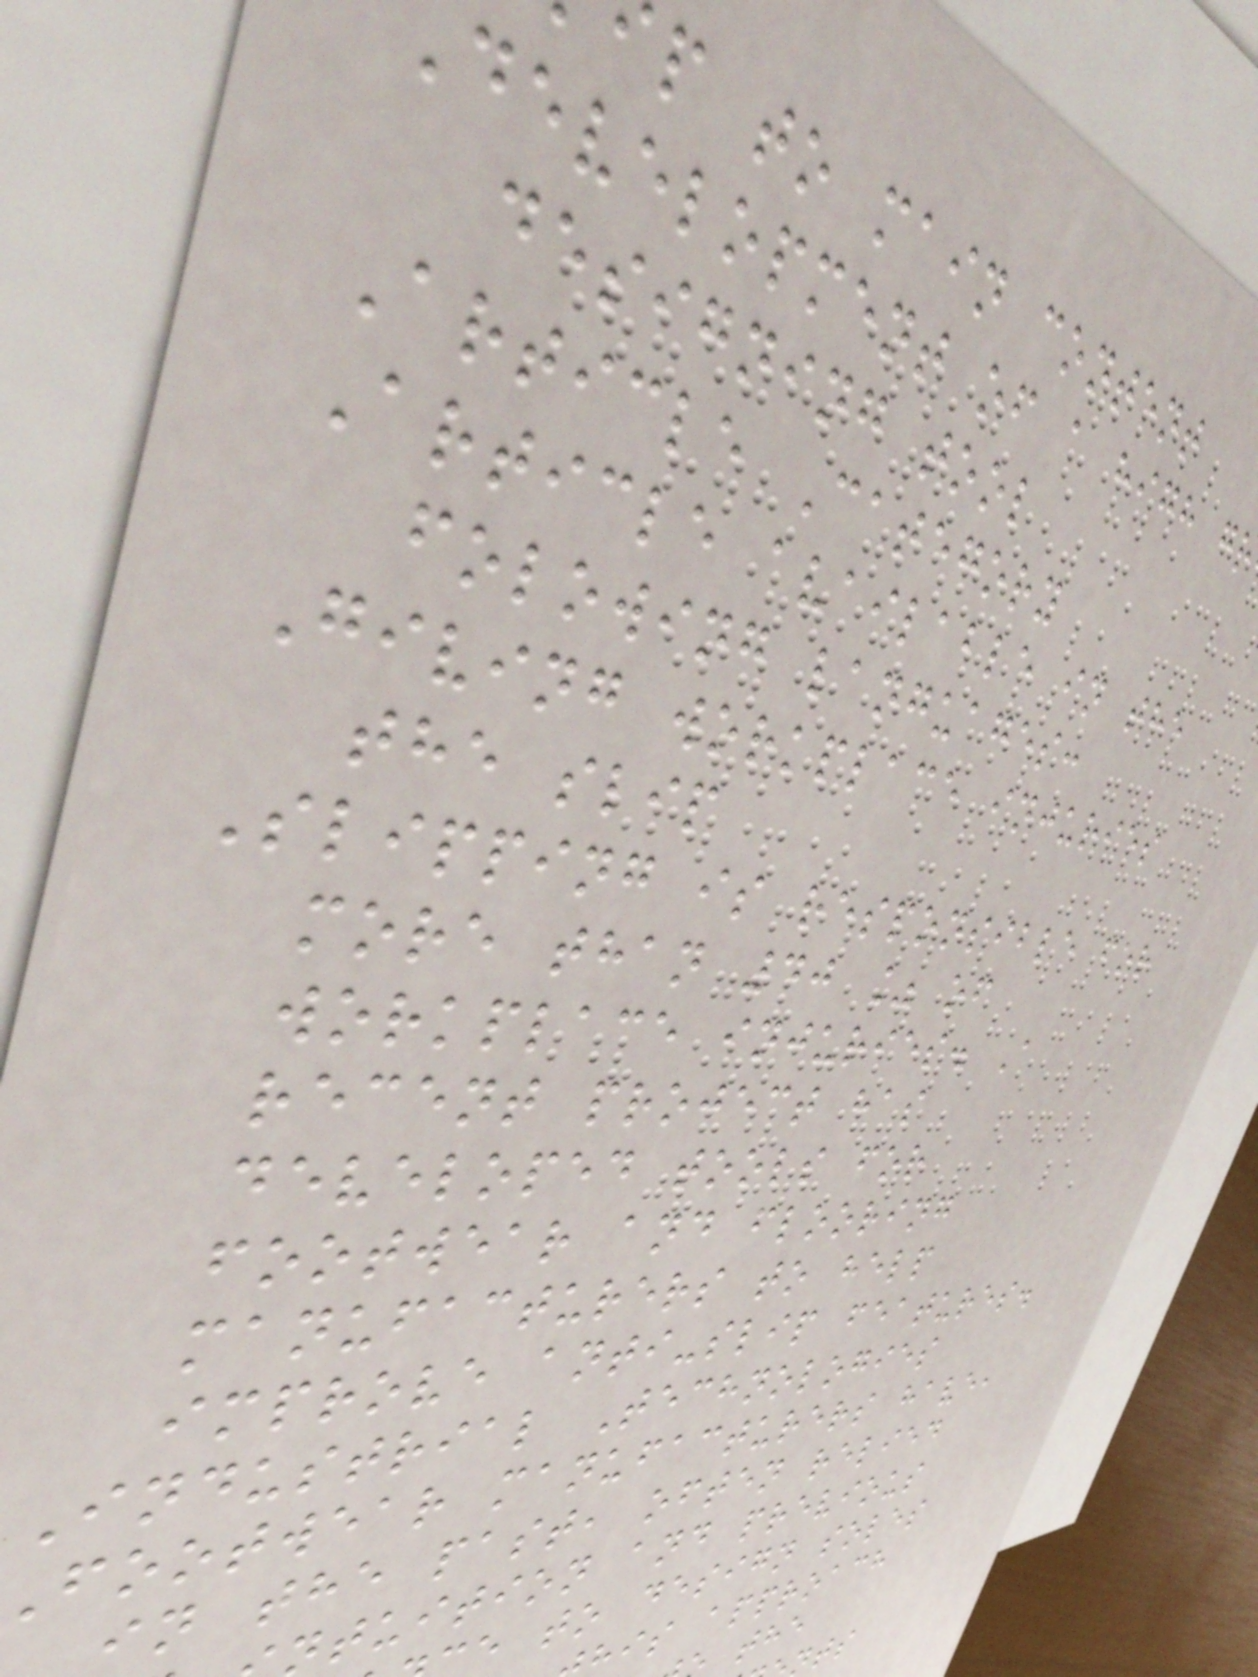p to main content
development of a high gr
designing tool
Article Category
Article available in the
folowing languages:
Giving workplace injuries
the slip
Slipping is responsible for
more than 40 % of
workplace injuries. A
recent project has
developed tools for
footwear and flooring
manufacturers to help
improve anti-slip features.
Industrial Technologies
footwear manufacturers have,
in the past, often relied
tuition and previous
e to design soles
is approach
